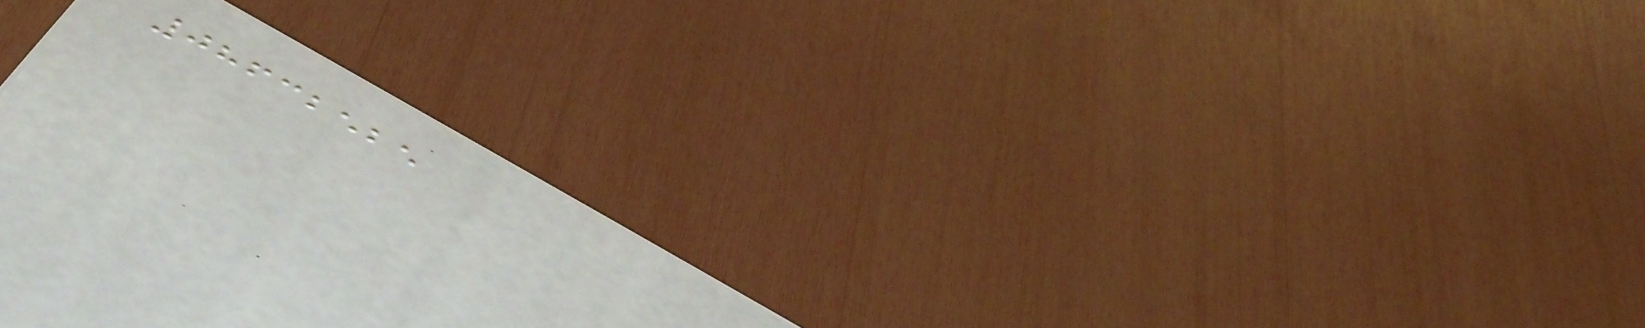08632525
